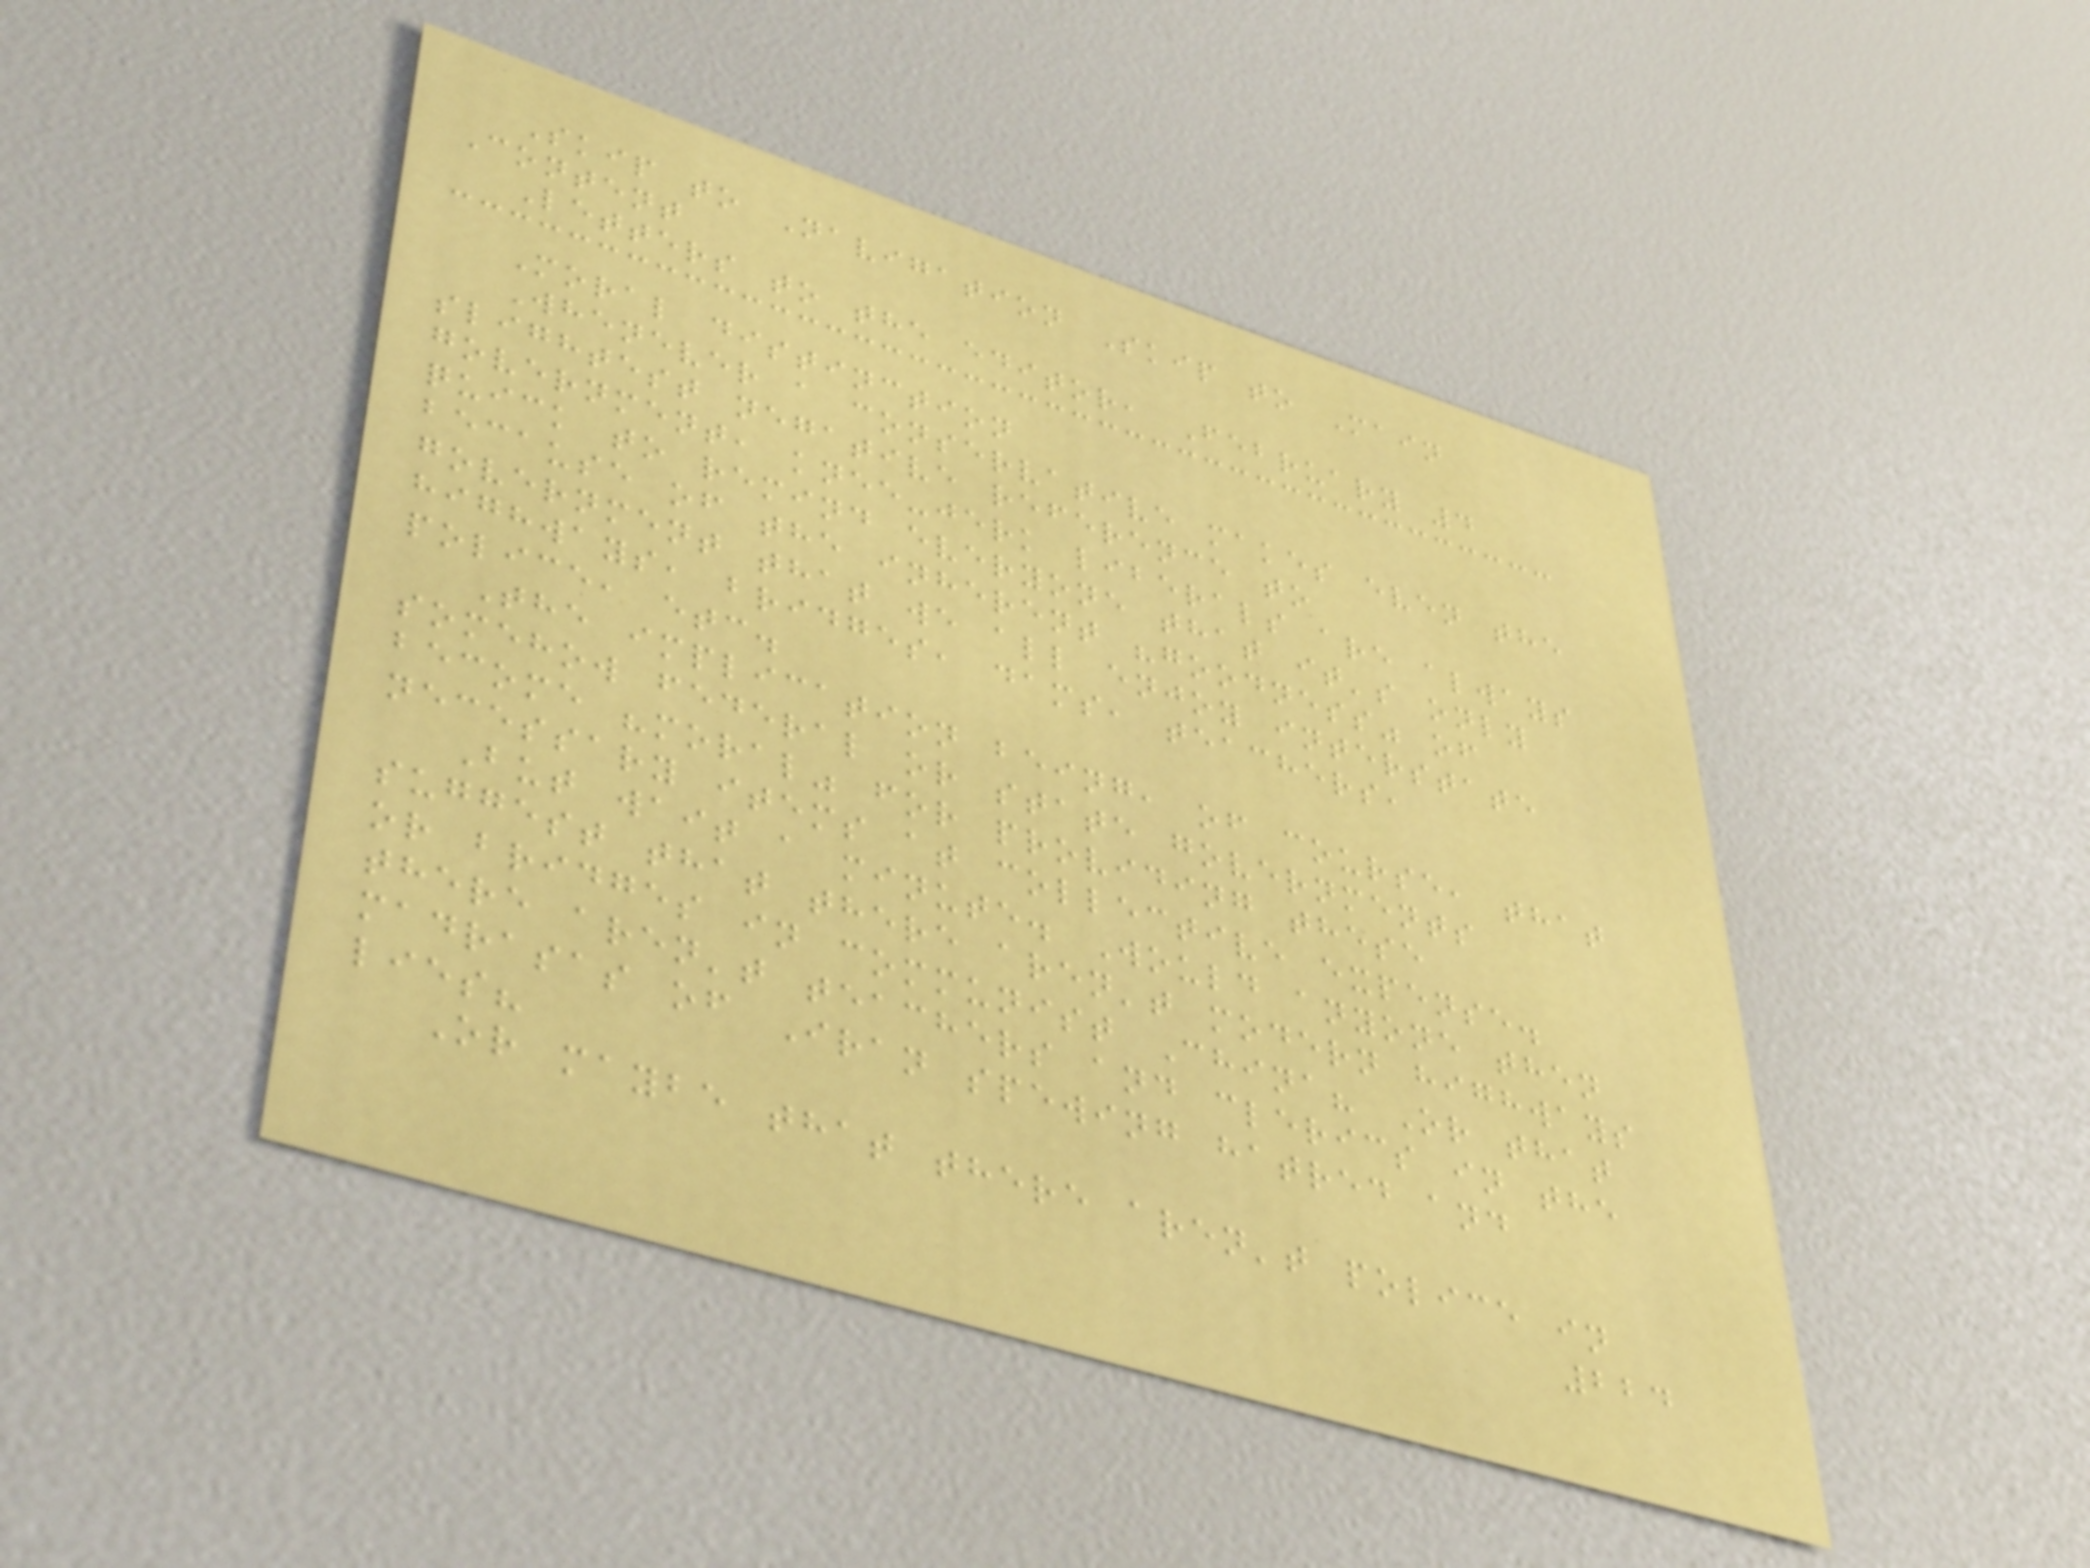Skip to Navigation Skip to Main
Content
Letters to the editor, February 4
Moral distinction
Whenever a conservative makes even the
slightest negative reference to
government, knee-jerk liberals are always
quick to remind everyone that it's only
because of the inherent "goodness" of
government that we all enjoy interstate
highways, bridges, dams, teachers,
police, etc.
The implication being, of course, that
somehow federal or state governments
become "moral" for providing these
necessary items at collective expense.
But wait a minute. Would anyone then
suggest that there aren't modern highways
or bridges in communist China? Or that
there aren't teachers and clerics in the
madrasas of Iran spewing hatred and
lies?
Or maybe that there aren't police in
224
